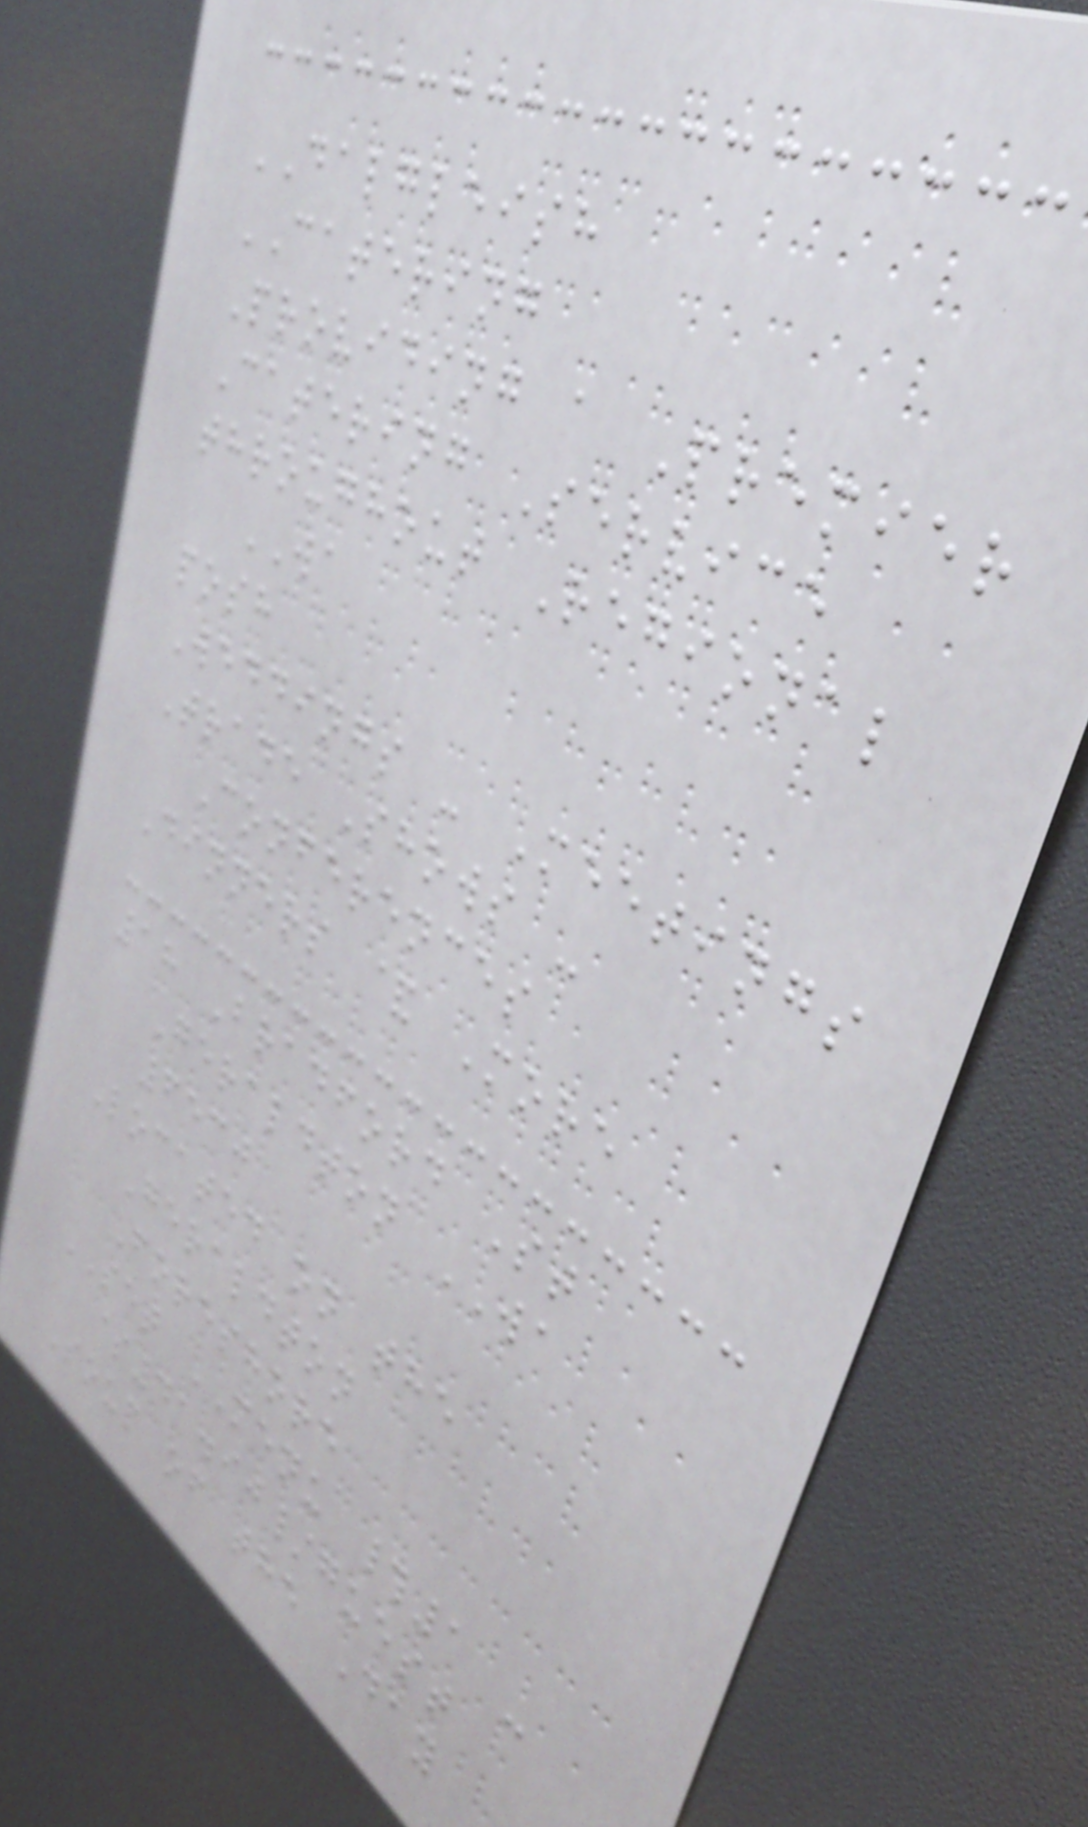DALGLEISH
CATERING
Providing a Premier
Catering Service
throughout Regional
WA
posh
Weddings - Meetings
Trade Shows -
Conferences
Dinners & More
18 Bradford St
Geraldton WA
6530
Located on the
Geraldton
Foreshore
SET MENU #1 -
$41.90/guest
Soup of the Day
